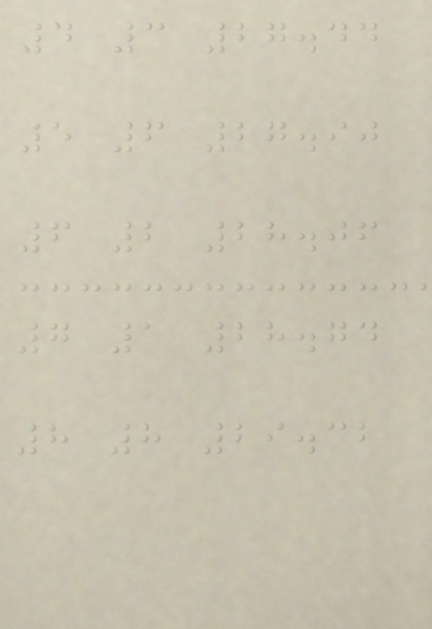4 3 27.44
5 6 27.90
6 2 28.06
7 1 28.74
8 8 29.32
